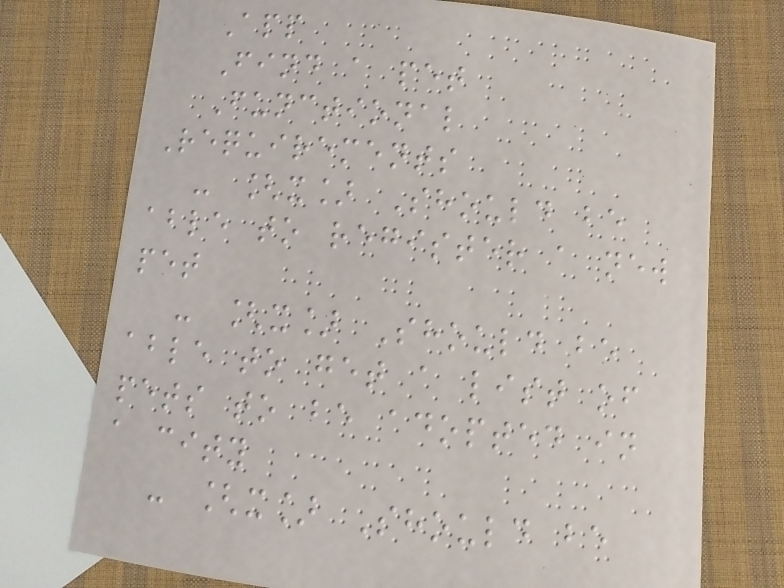App
Find a pet
Functional
Requirements
- [x] Should be
able to register a new
pet
- [x] Should be
able to get a list of
pets to be adopted in
a city
- [x] Should be
